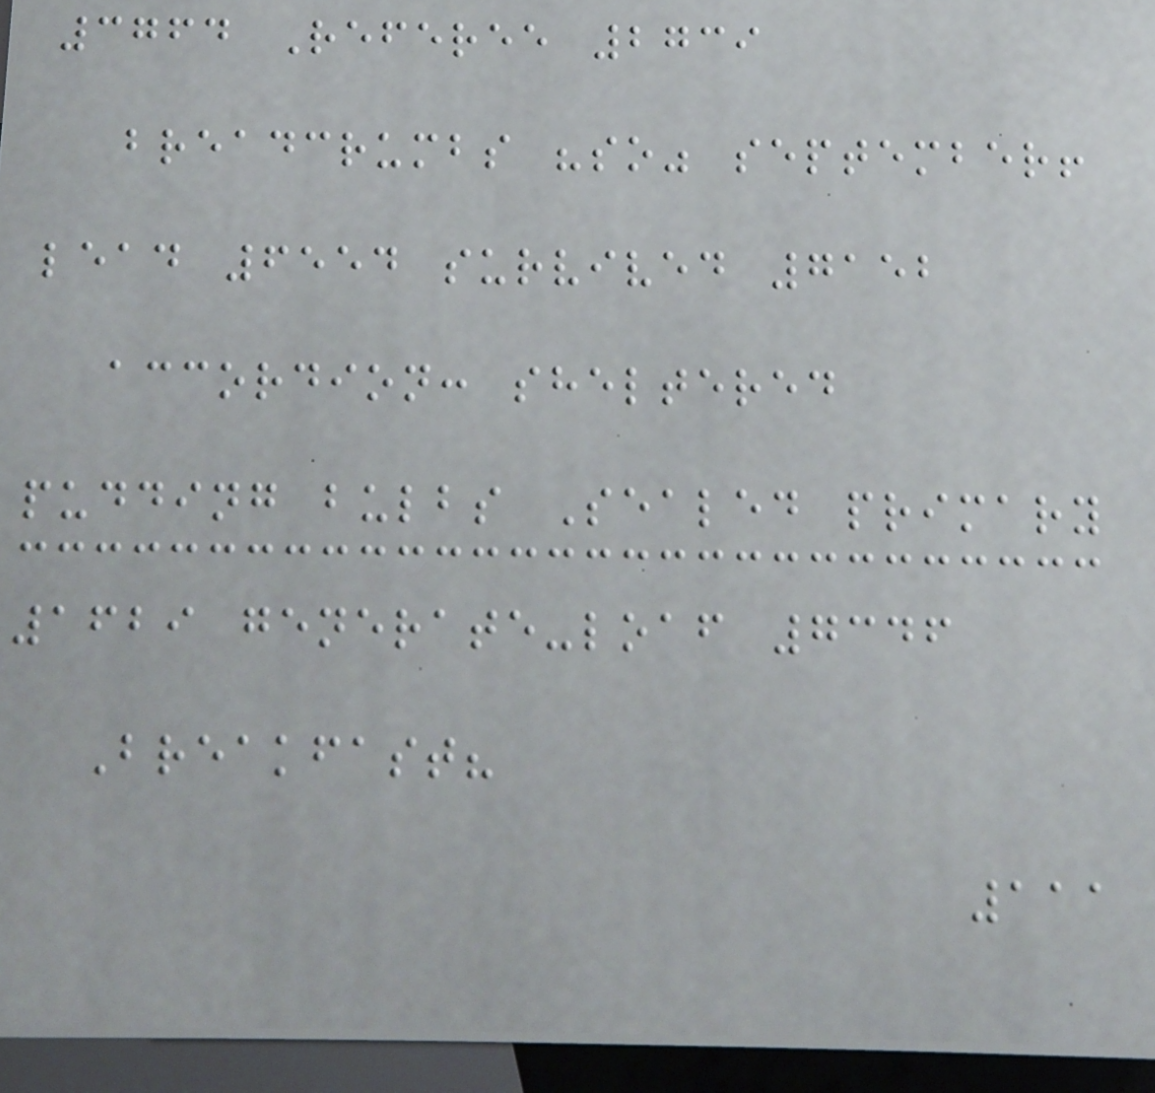3764 Referee 2739
breadcrumbs "so" september!
lead 6554 survived 7152
accordion: sheltered
pudding bulbs Sealed primary
1629 generate-loaf 7346
Breakfast?
111
